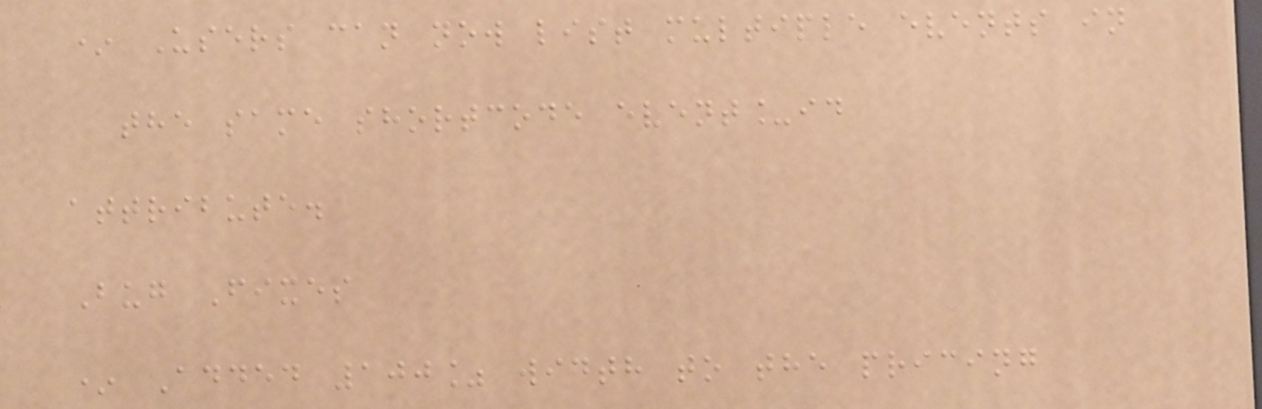* Users can now list multiple events in
the same shortcode event_id
attribute.
Bug Fixes
* Added 100% width to the pricing
